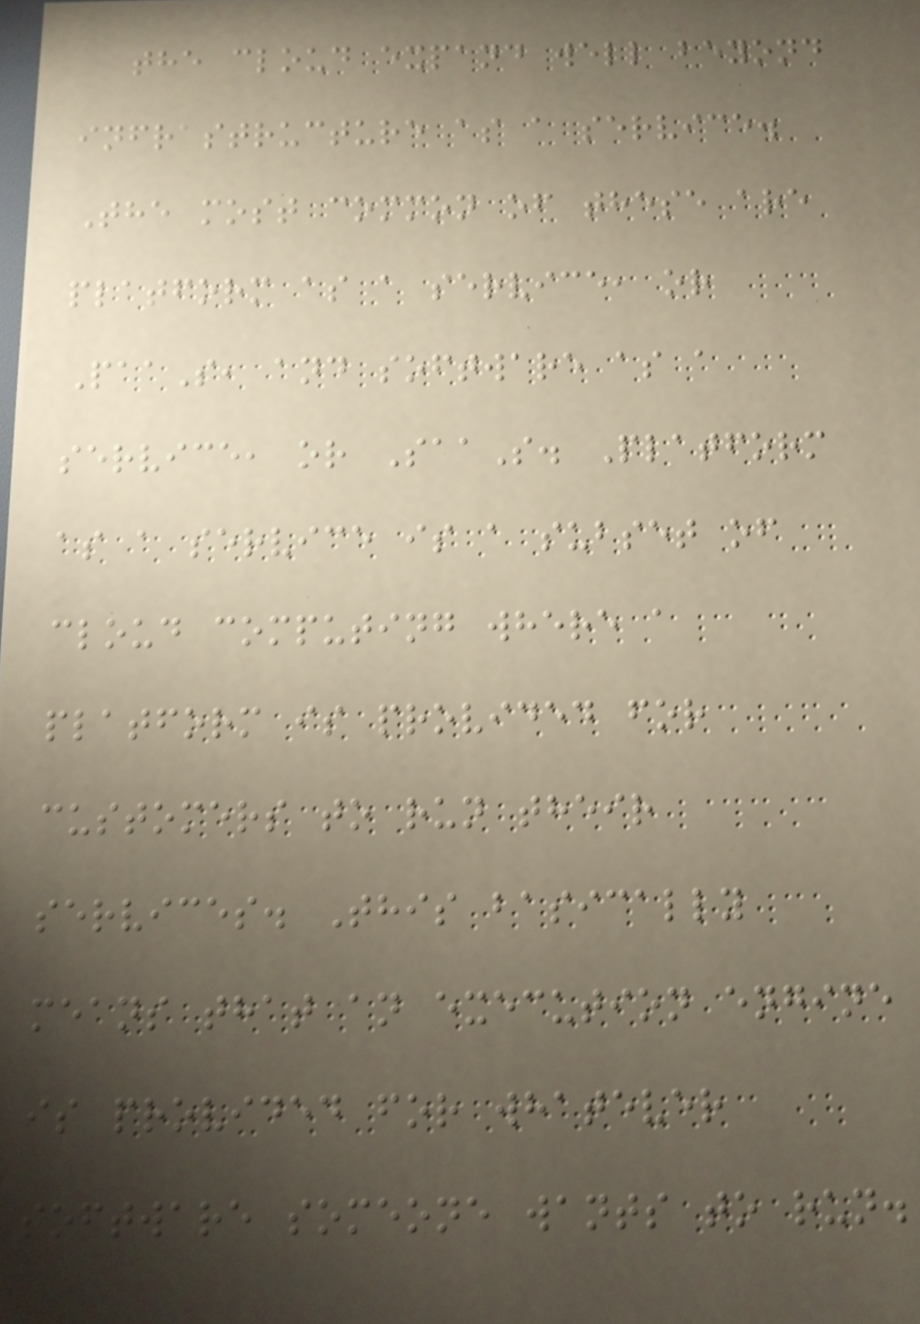the cloud expand well beyond
infrastructure as a service.
The most common of these are
platform as a service, or
PaaS, and software as a
service, or SaaS. Platform
as a service is a subset of
cloud computing where a
platform is provided for
customers to run their
services. This basically
means that an execution engine
is provided for whatever
software someone wants to run.
